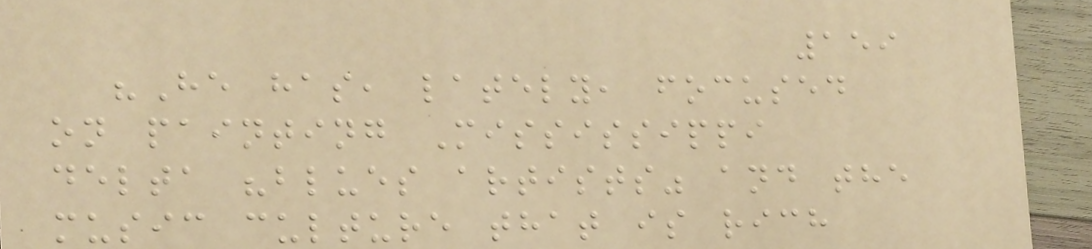159
"He has, lately, focused
on painting Mississippi
delta "blues artists" and the
music culture that is rich
